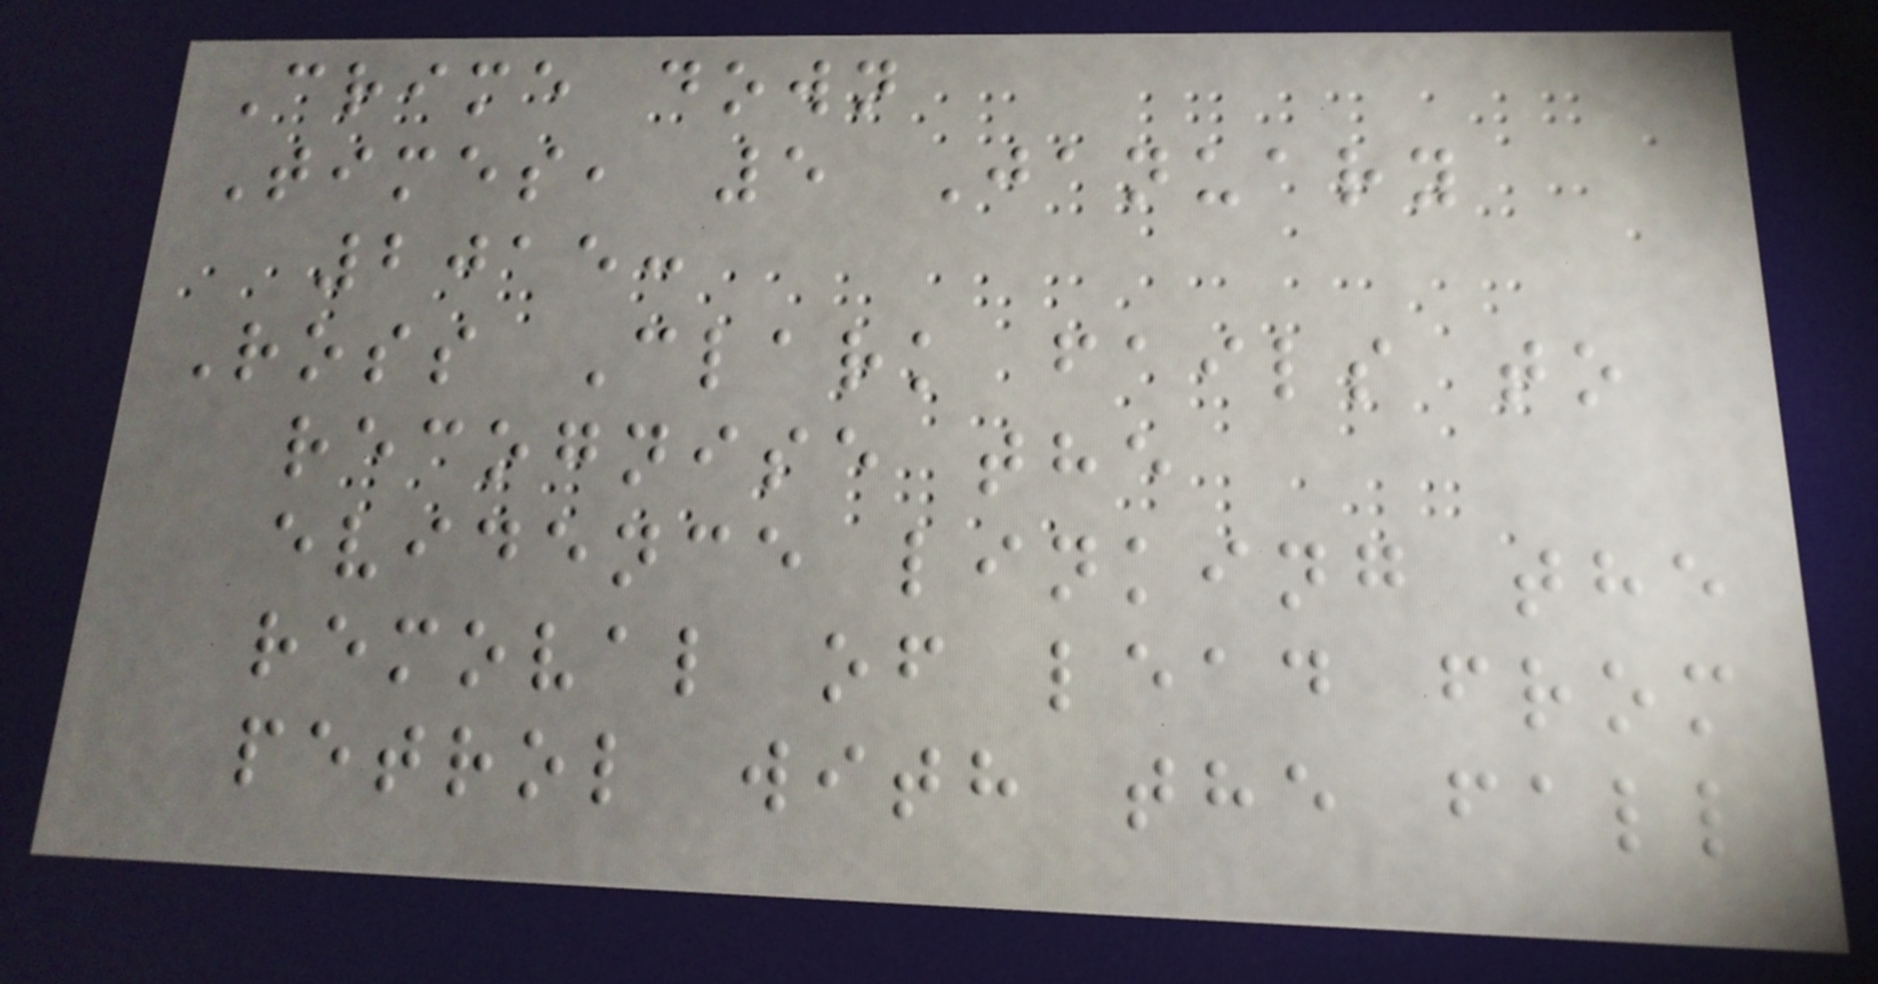Crime down
Times, 5 January
2015:
Ross Clark fails to
recognise the
evidence linking the
removal of lead from
petrol with the fall
